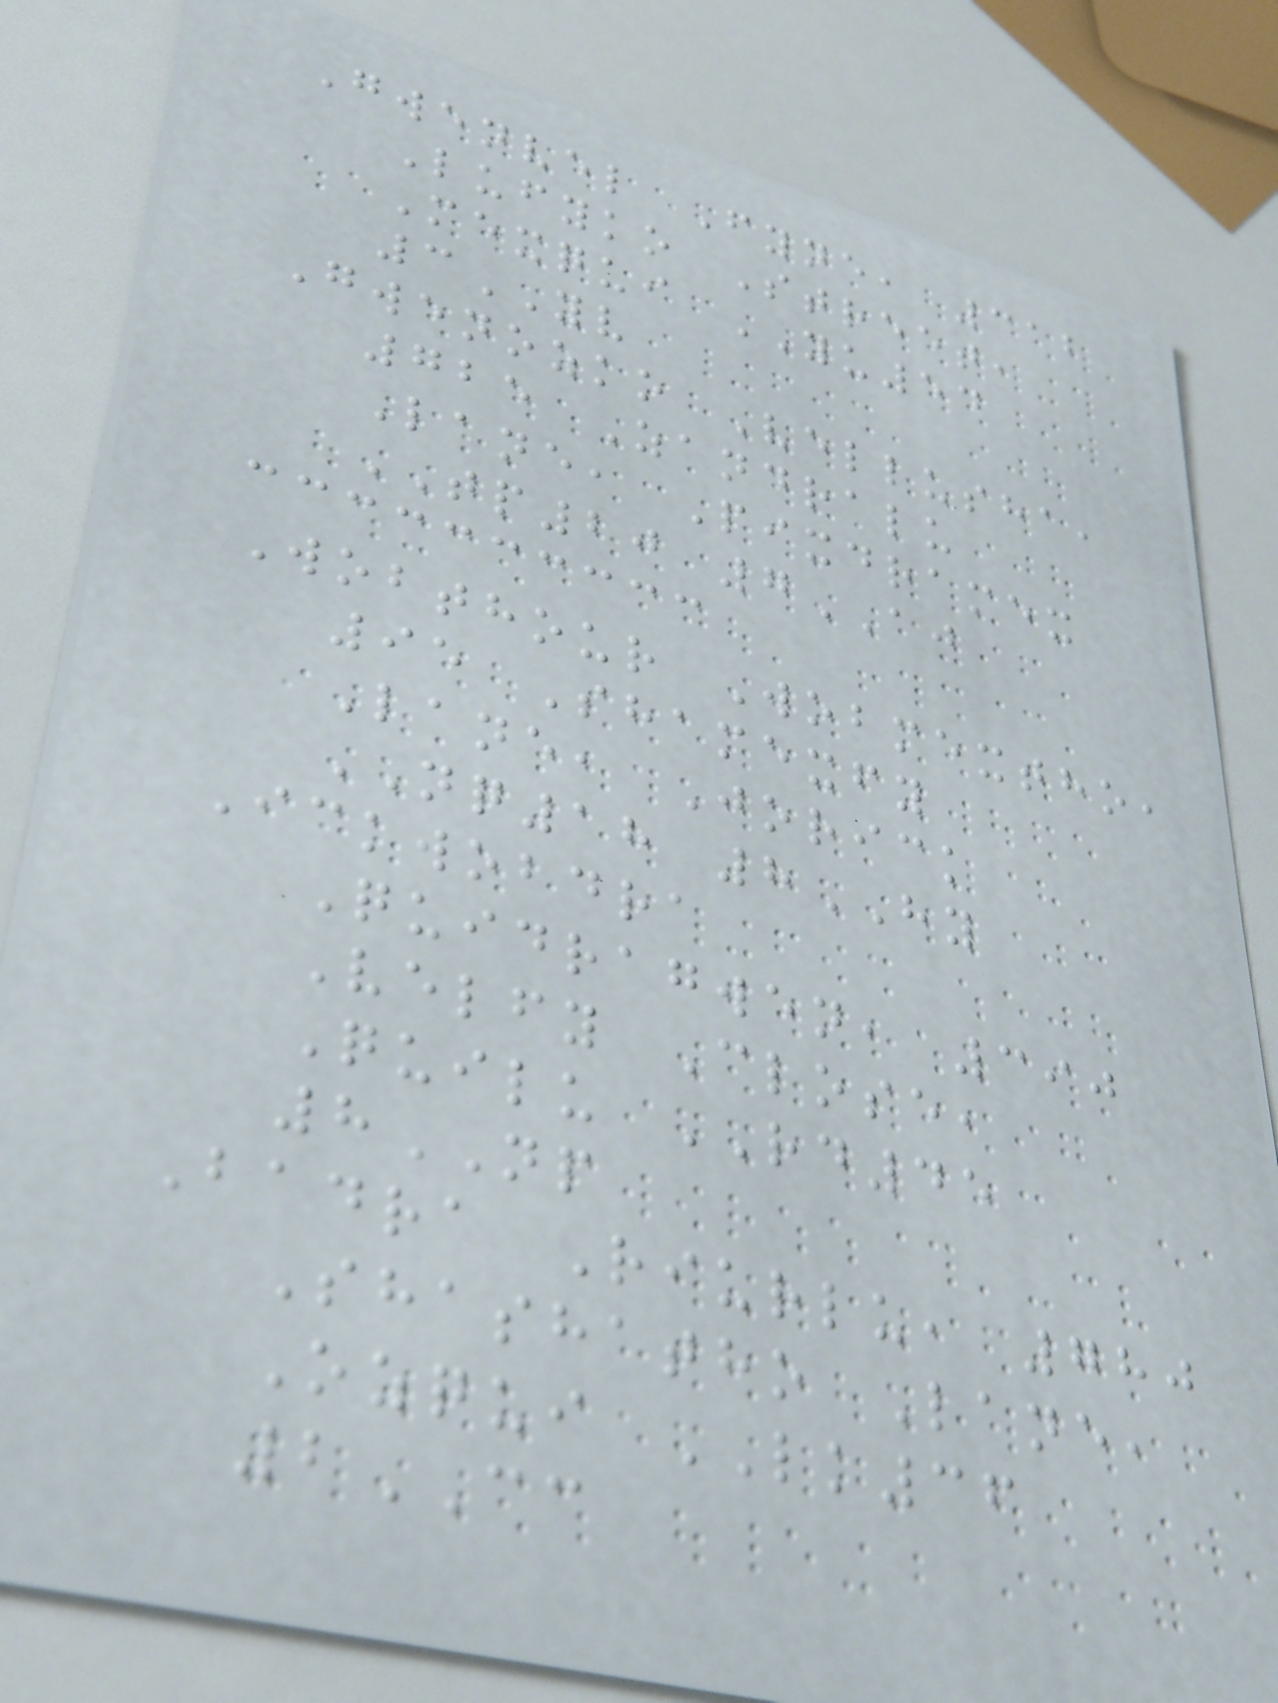Gwenvel Fyne, 312
Lufyko Street,
Mexqui YU54
3YV
Gwenozko Vellusha,
725 Zandralu
Lane, Pixdramex
TP20 7AJ
Wobthour Wobmextho,
95 Shamexfy
Lane, Jorick
NQ18 8HY
Ickwobdra
Quidragwen, 390
Velfy Close,
Quilu RD45
8NP
Badra Riurlu, 780
Shashatho Lane,
Ozqui LK36
2CC
